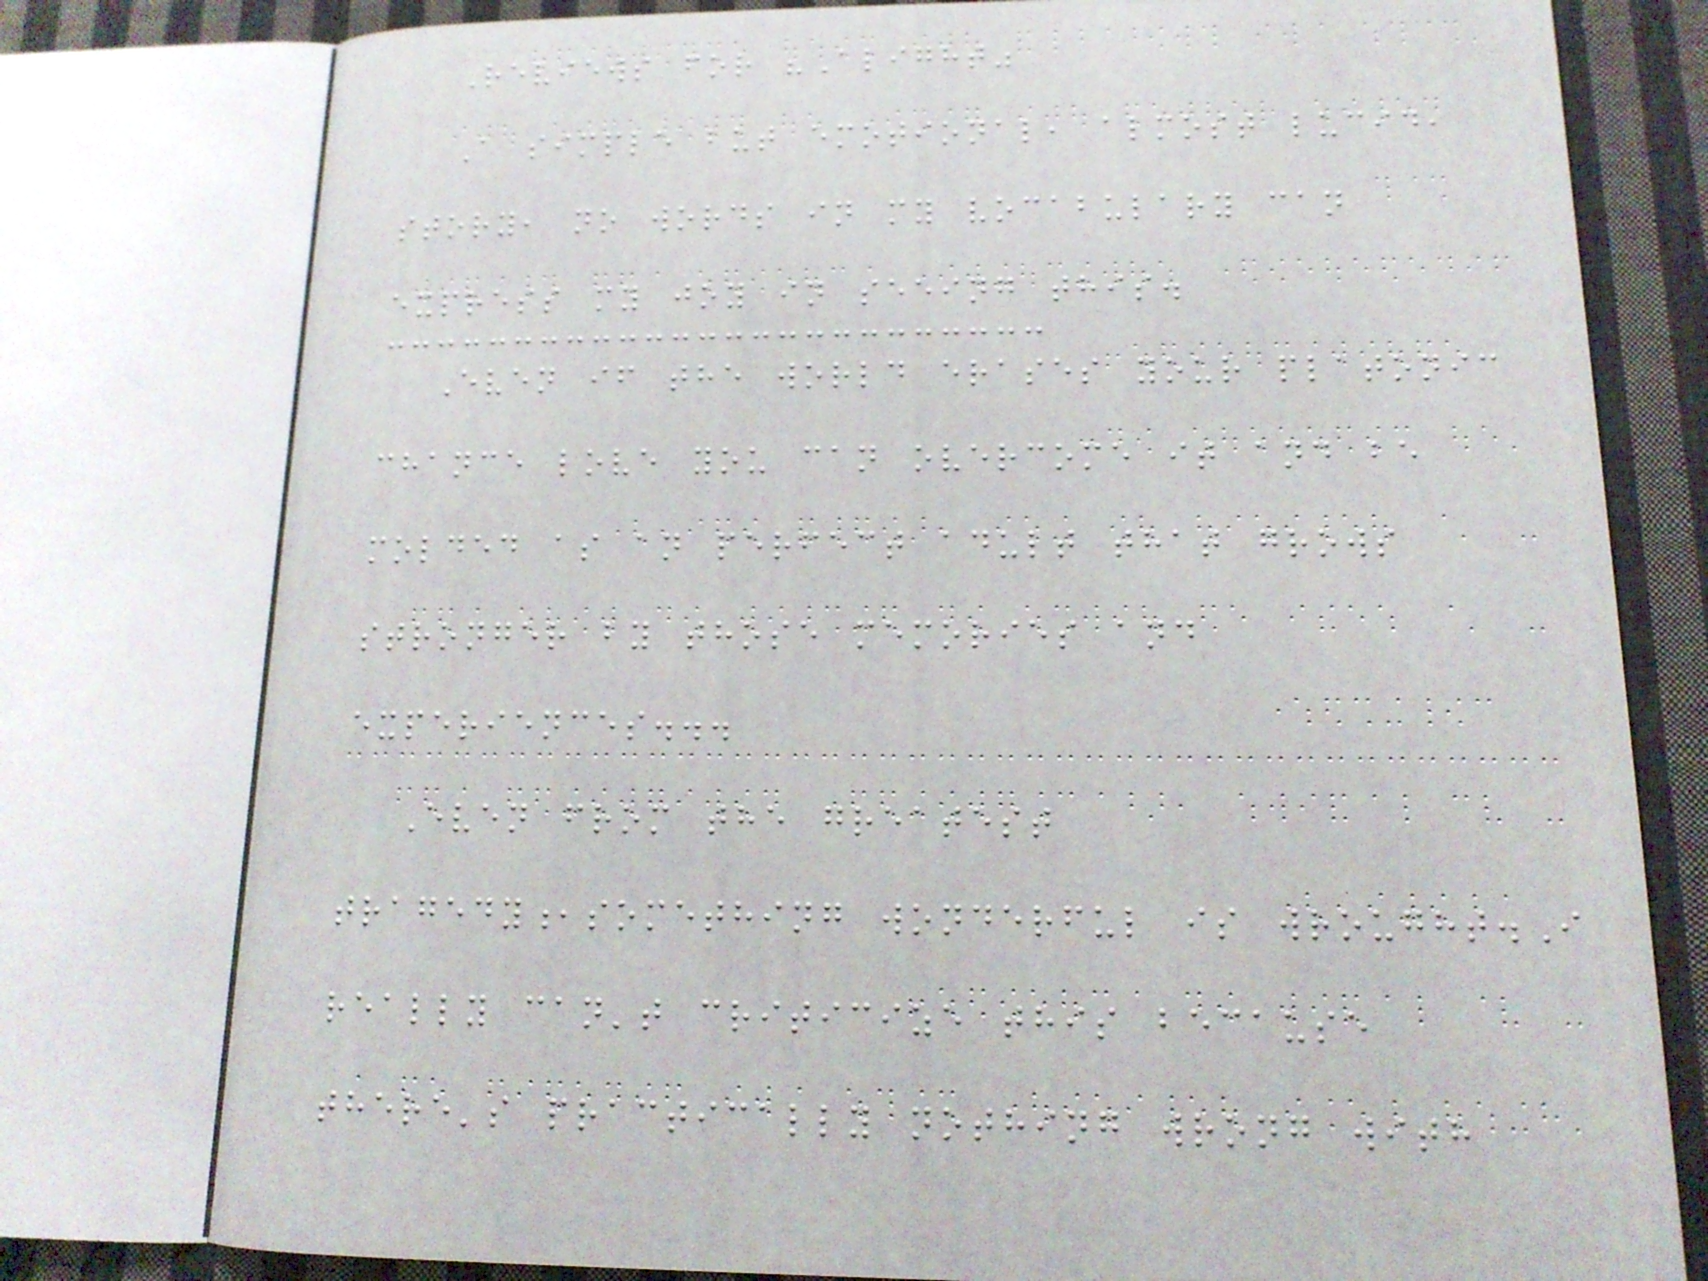Reviews for "Alight"
A simple but emotional, almost lucid,
story, no words in my vocabulary can
express my joy in seeing this.
Even if the world erases your platonic
chance love you can overcome it and be
molded as an perfect adult that grows
stronger by those memories and
experiences...
Even from the greatest
tragedy,something wonderful is wrought.I
really can't criticize this because
there's practically nothing wrong with
